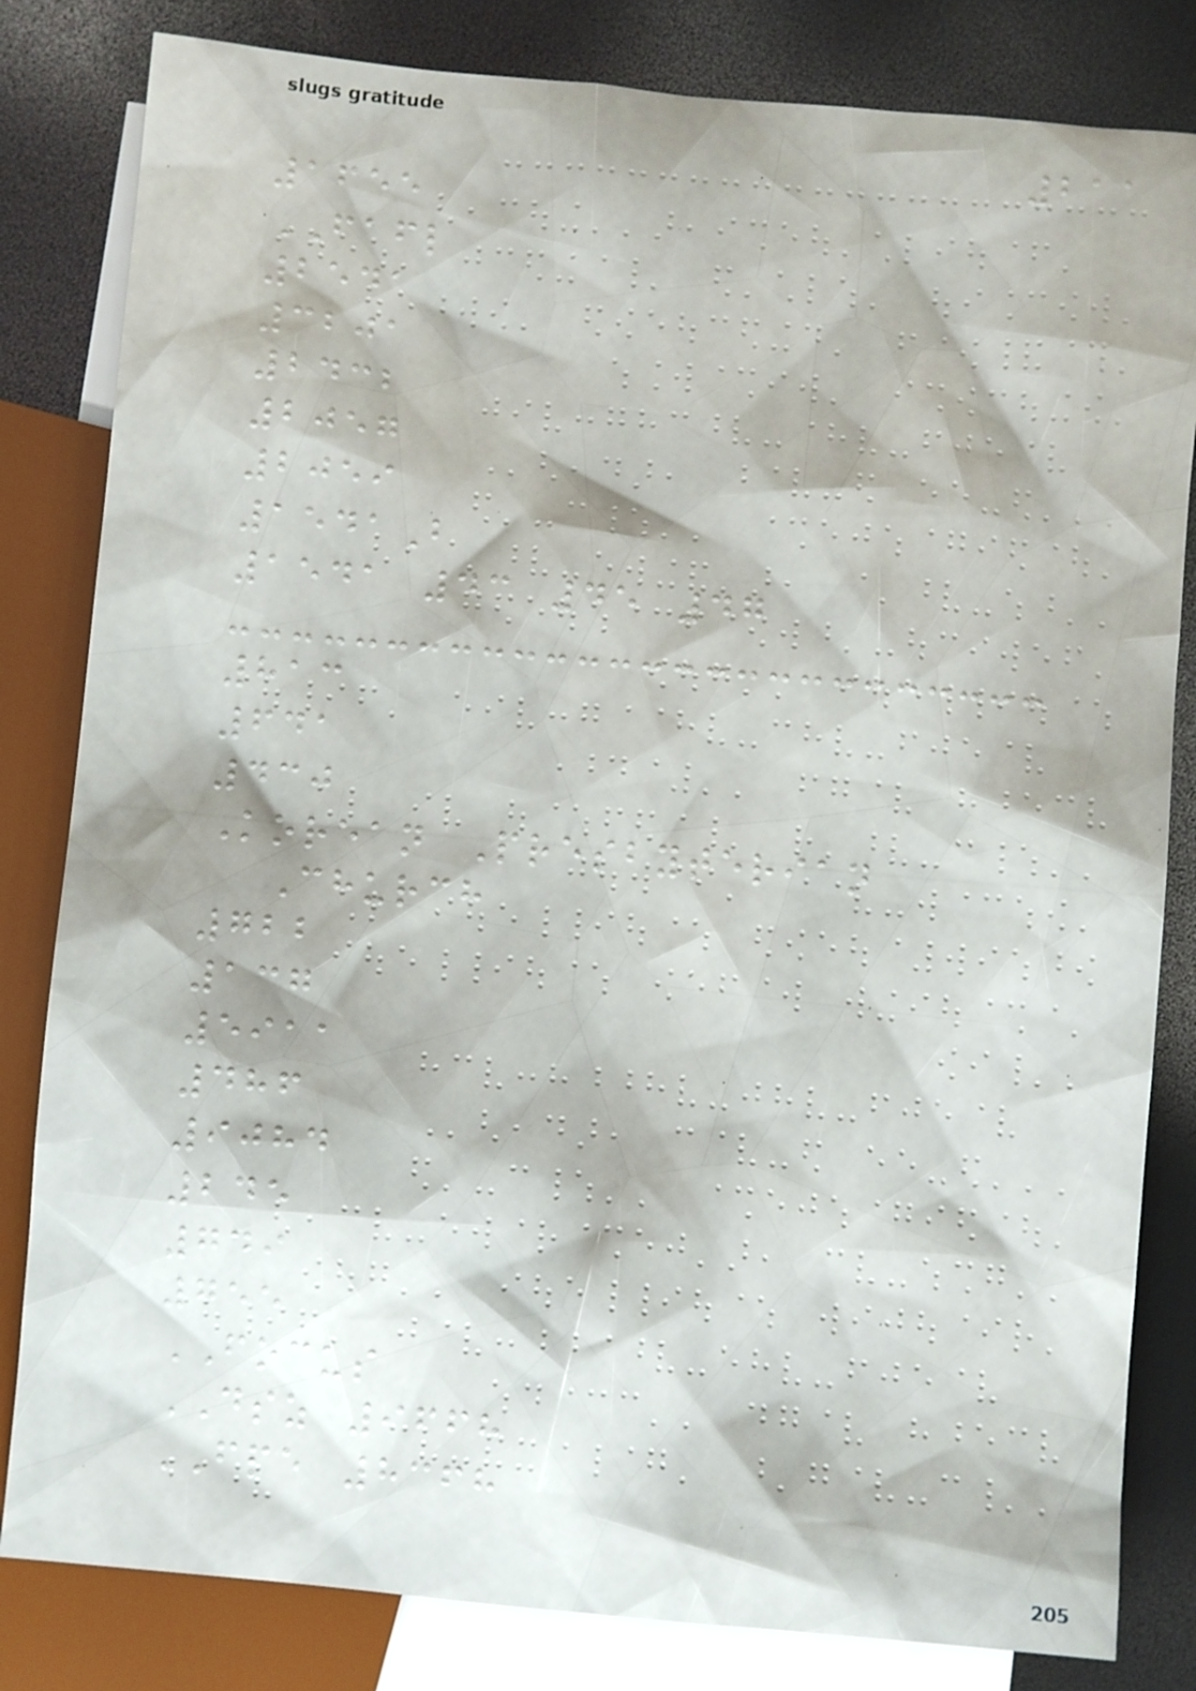211
1655
FAFL
2541
3201
2432
2057
2059
1541B
1541 43 45 47
813
641
430
Korean Presbyterian
Church
722
137
5911
486
9084
245
749
755
FOCUS
DSZ 9668
FPE 8368
